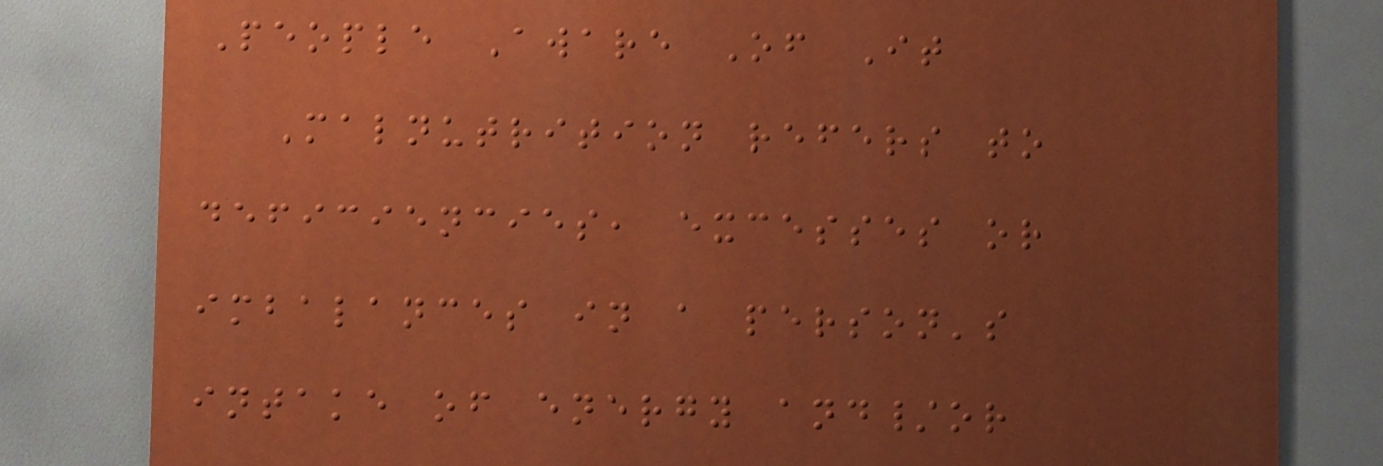People Aware Of It
Malnutrition refers to
deficiencies, excesses or
imbalances in a person's
intake of energy and/or
